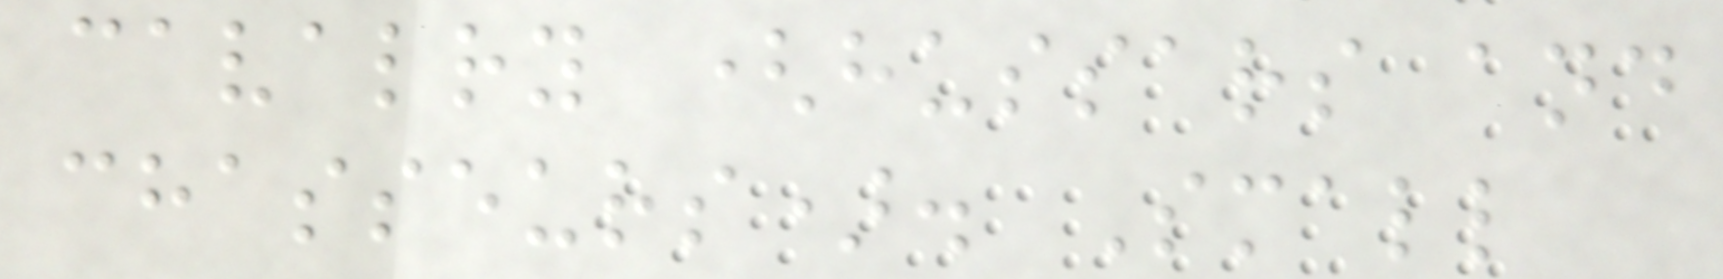cavalry (hussars and
chasseurs). Small
